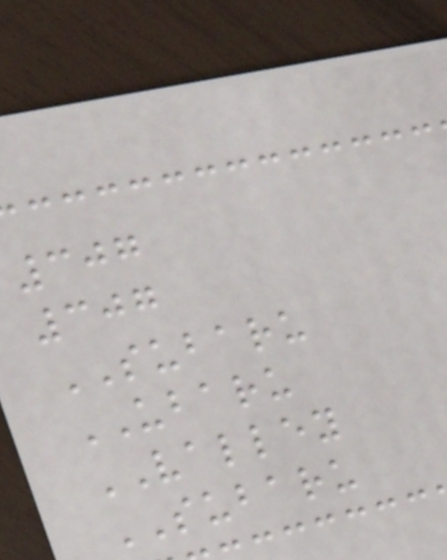307
307
SUBARU
UBARU
VALLEY
SUBARU
